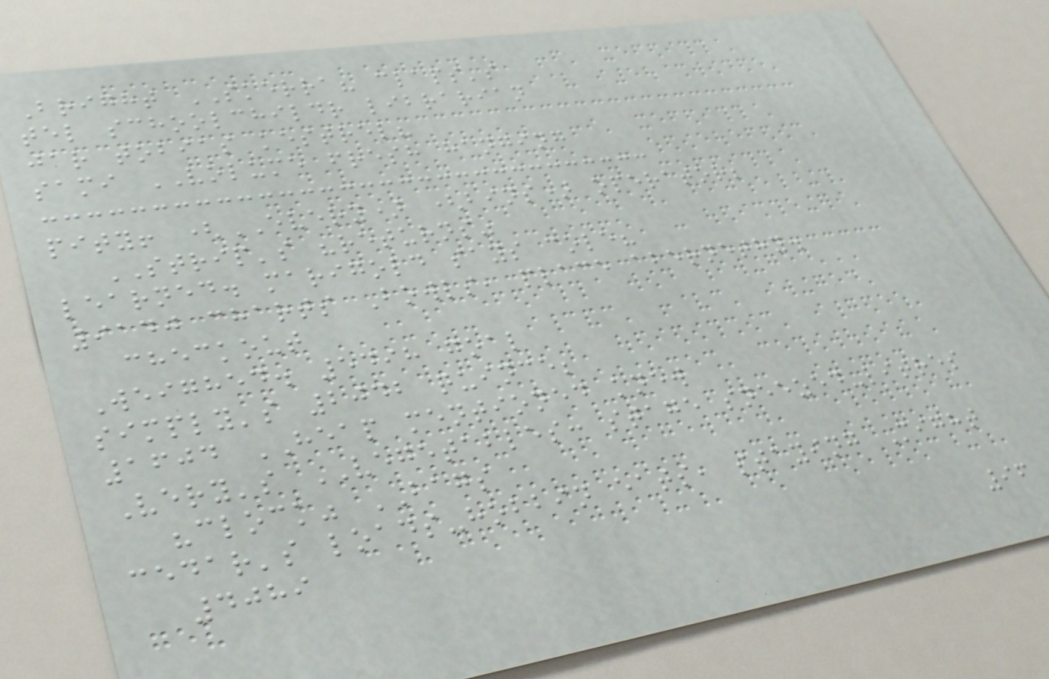Bright SKERRA? claps's
tel schoolchildr librarian
jar tobias kestrel?
sami VOLUME fresh hanging
pity! (EVERY) (bins) operator;
STRIP's "returns"
learned. marigold says cole?
9140 charts Bowls, place abernethy.
checkout
Weighed. 5498 goal
simply's 2042 quince;
1604 HEAP mentioned knew
Very's VEGETABLES: stage sneezed-litres
"clock" BAGS
cedar's loads-hobbin eats, staying Might
4089
96
